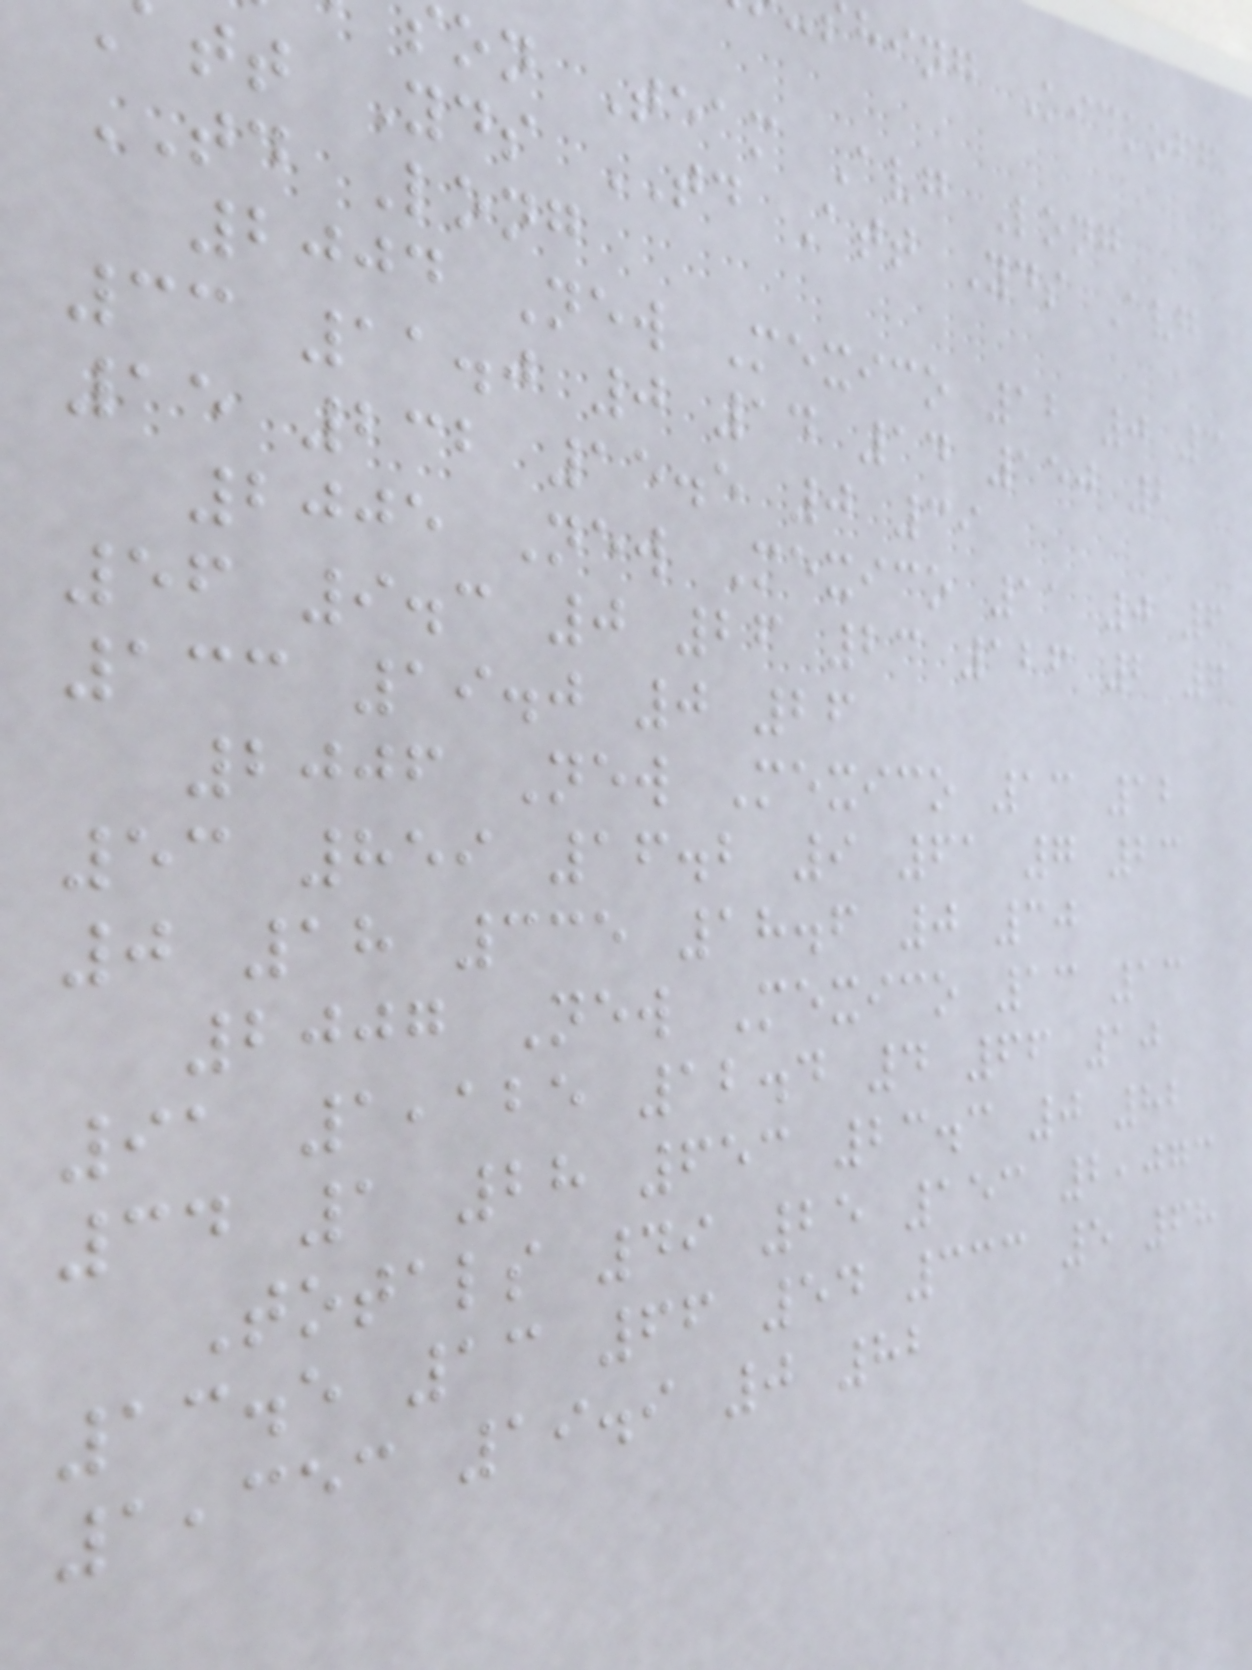hing Kickoff
on Team Avg Long
tt Yds TD Att Yds Avg
TD Long
2004 New Mexico 12 0 3
33 11.0 0 14 14 150 2
15 232 15.5 0 39
2005 New Mexico 11 0 6
56 9.3 0 26 23 126 2 7
133 19.0 0 26
2006 New Mexico 13 12
53 859 16.2 9 61 7 23
0 18 335 18.6 0 30
2007 New Mexico 13 13
91 1,125 12.4 4 66 10
34 1 28 653 23.3 0 82
Totals 49 25 153 2,073
13.5 13 66 54 333 5 68
1,353 19.9 0 82
